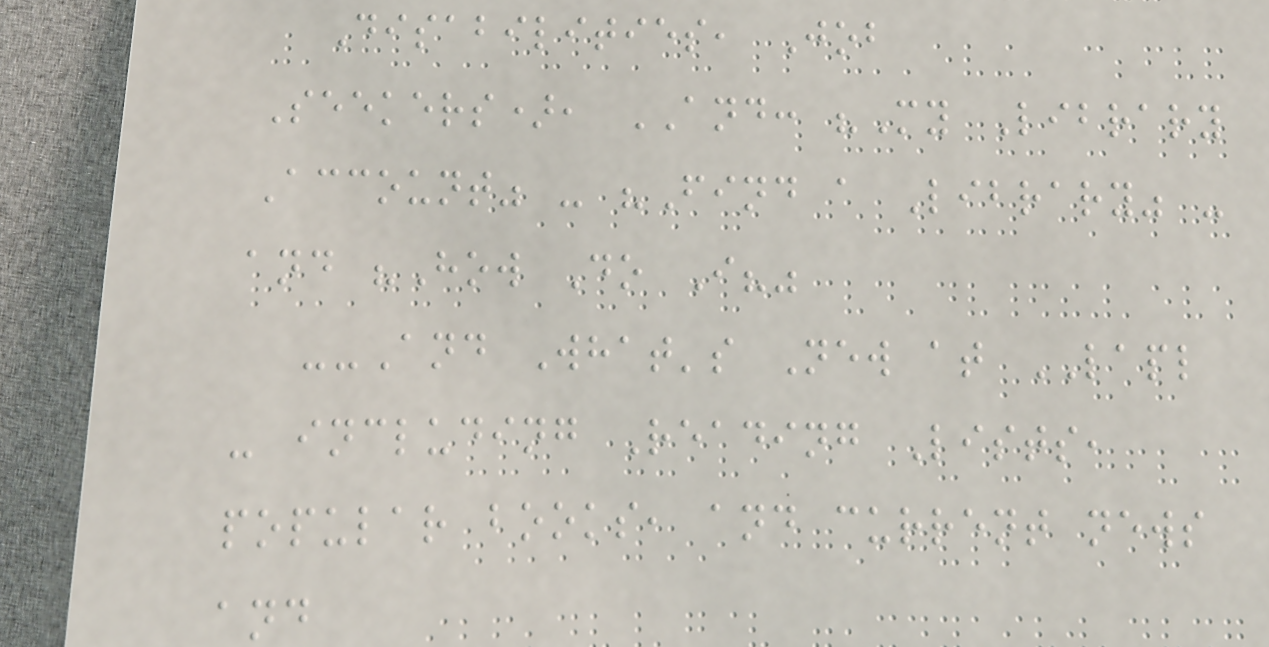Disabilities, Job
Seekers), AND: "My Library
Account" - "Find a Library" -
and "How Do I?"
--And What's New at LAPL
- including Reading Lists,
popular books, and current news
and
